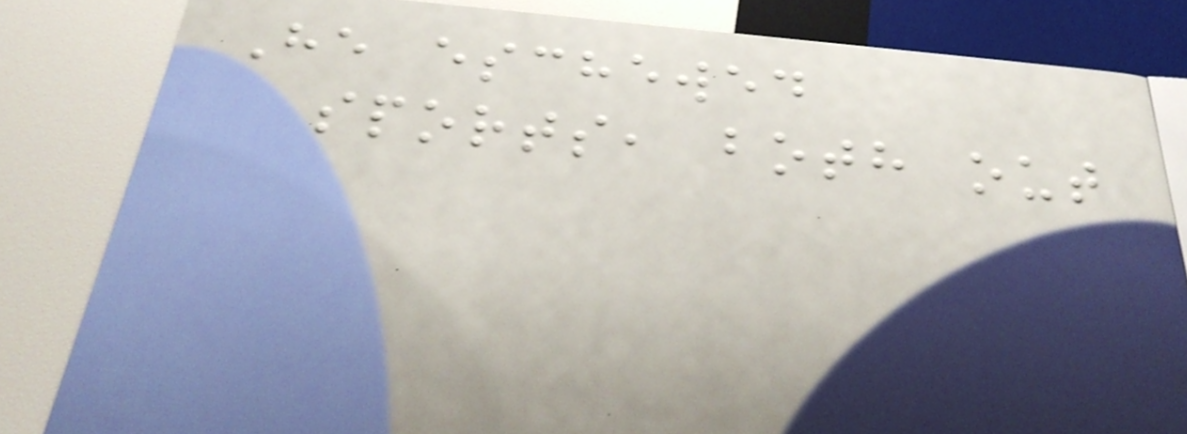He eschewed
sports, both out
